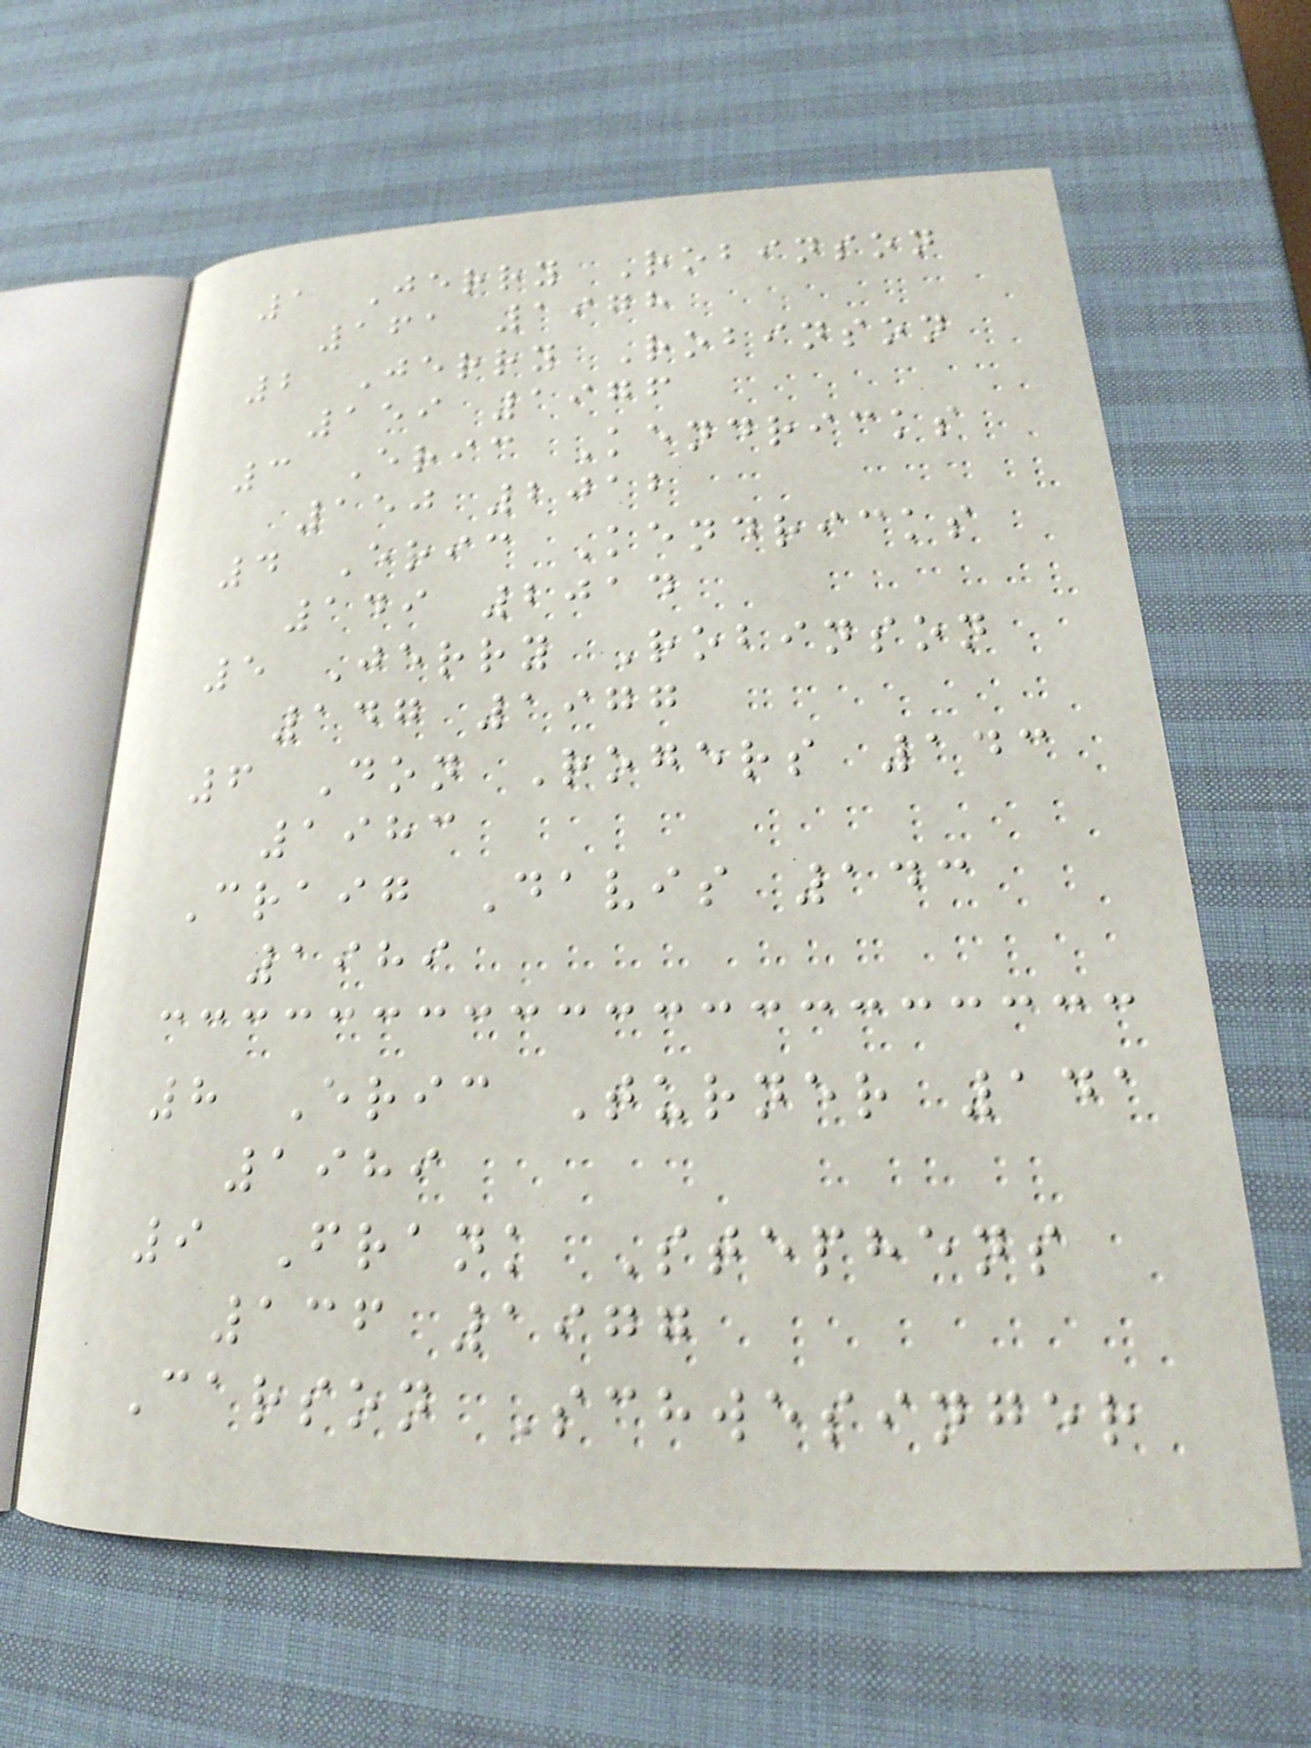1 Jerry Robinson
161 1978
2 Jerry Robinson
159 1976
3 Eric Kendricks
150 2012
4 Eric Kendricks
149 2014
5 Jerry Robinson
147 1977
6 Don Rogers 143
1983
Craig Davis 143
1989
8 Eric Turner 141
1989
9 Frank Stephens
136 1977
Carson Schwesinger
